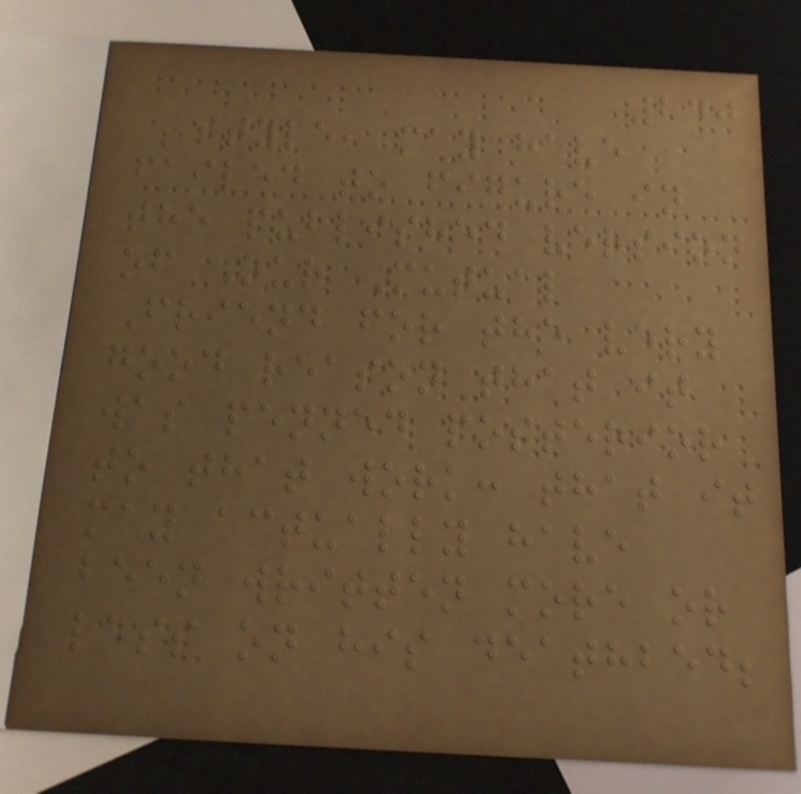240
style, may have
failed to figure in
the published version
of Our Mutual
Friend for the very
good reason that it
was penned posterior
to that work: that it
may actually have
been written more or
less on his deathbed;
